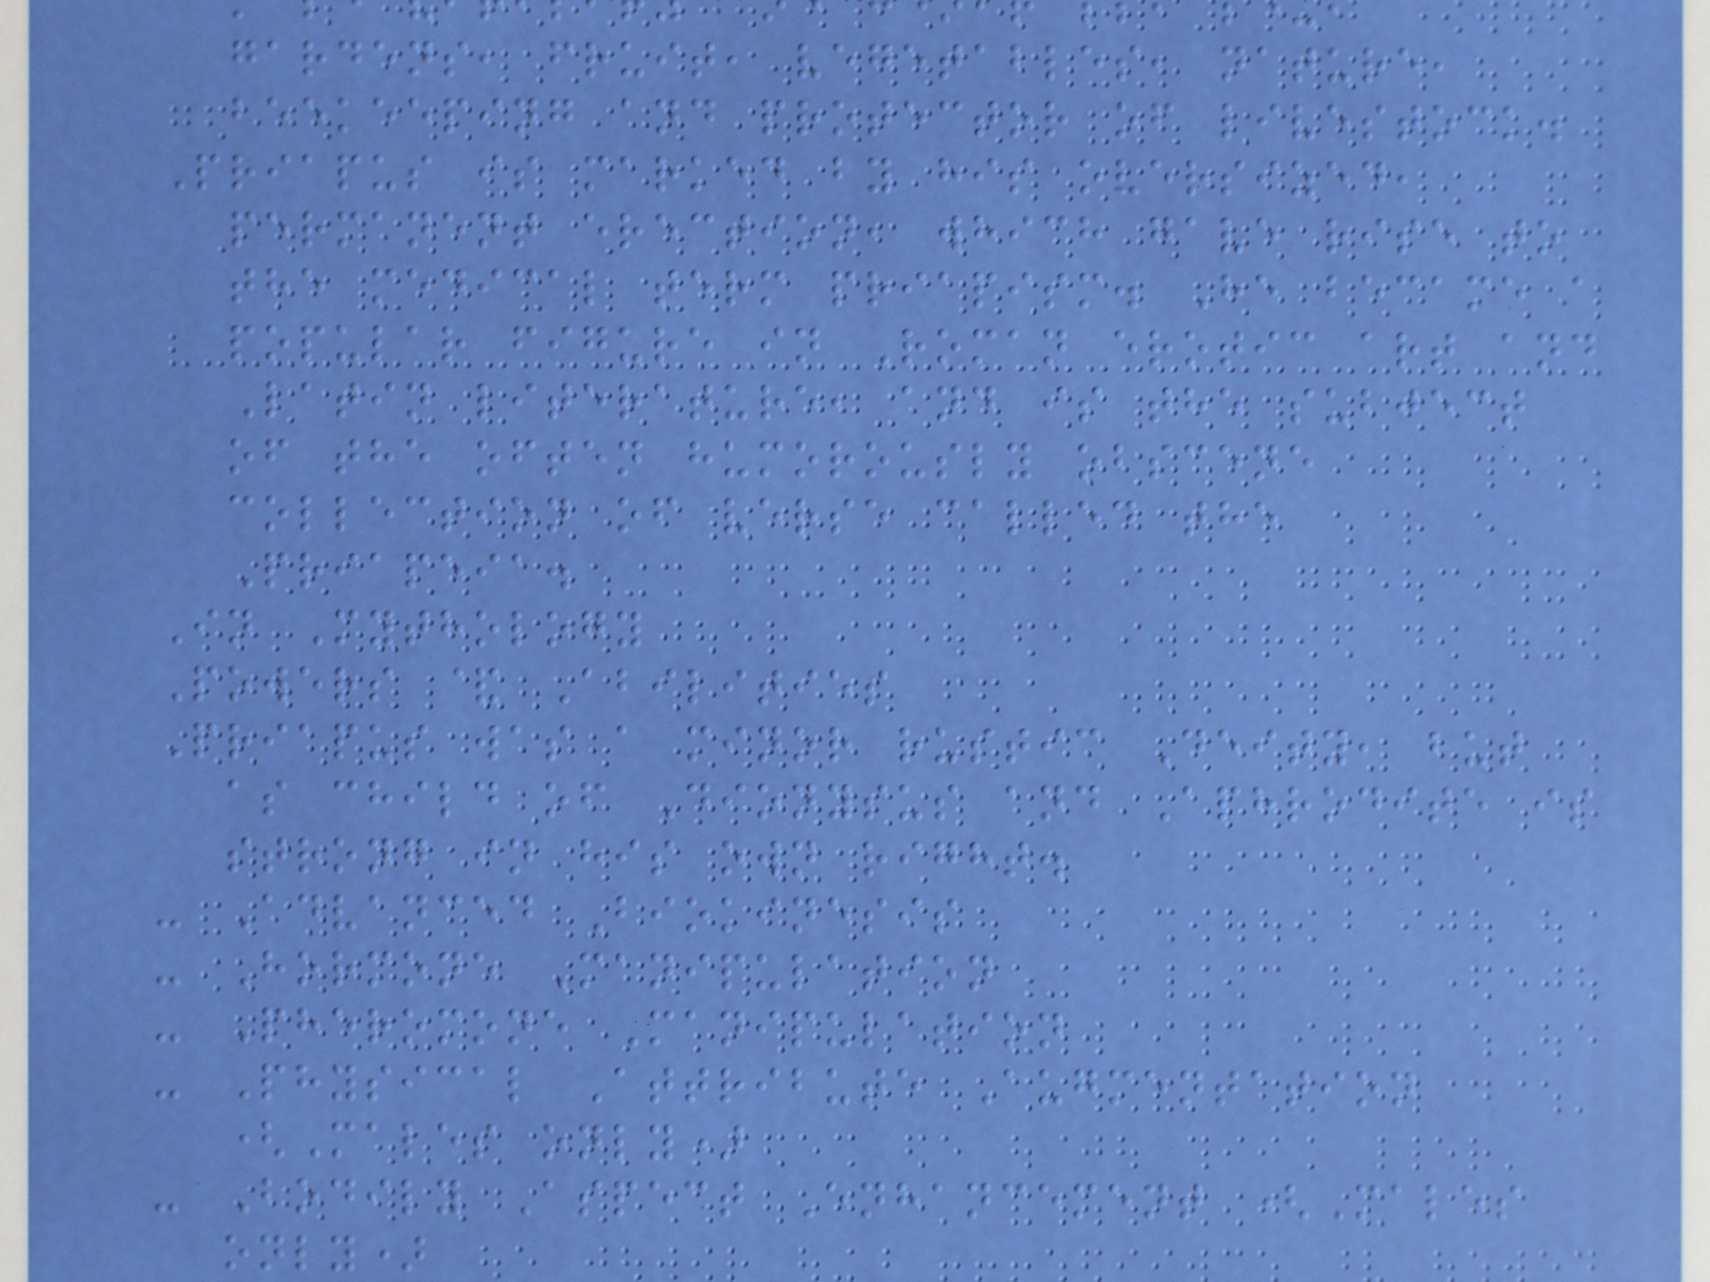gardens, fruit, vegetables, nature,
beekeeping and protector of livestock.
Priapus is marked by his oversized,
permanent erection, which gave rise to
the medical term priapism. He became a
popular figure in Roman erotic art and
Latin literature, and is the subject
of the often humorously obscene
collection of verse called the
Priapeia.
In Mythology
Powers & Abilities
Priapus was a minor rustic Deity, but
as child of Dionysus and Aphrodite is
strong in his own right.
- Advanced Biokinesis
- Hormone Manipulation
- Pheromone Manipulation
- Physical Attribute Augmentation
(Males only)
- Bodily Aspect Enhancement (Males
only)
